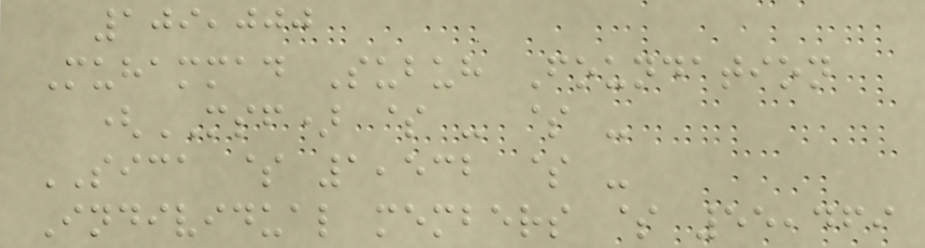109,000
Muhammad Subuh Foundation
(MSF) $ - $ -
SICA $ 1,532 $ -
Individual members $ 55,469
